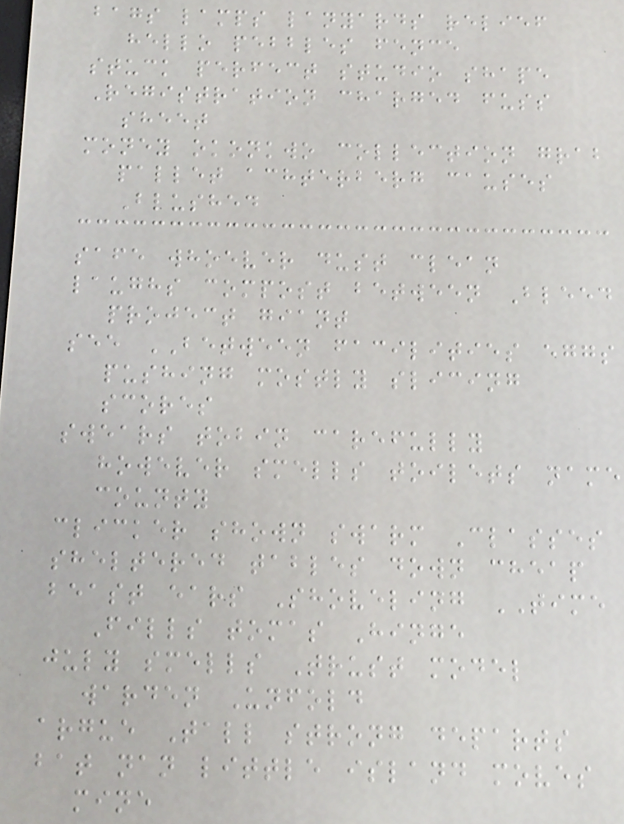bags lamps lanyards relief
hello pebbles fence
stuck perfect studio shape
Registration charged fuss
sheet
money okonkwo collection grab
pallet achterberg causes
Blushed
safe whoever dust clean
laughs compost between Bleed
project giant
see BETWEEN facilities eggs
pushing mostly slicing
scores
swears tobin carefully
however smells toilets name
county
clicker shown swarm Classes
sheltered tables down cheap
beast ears Shoveling TIME
Fills tomas Hinge
july smells Trust model
warden Unfold
argue Tall strong departs
bat nan little island moves
mine
